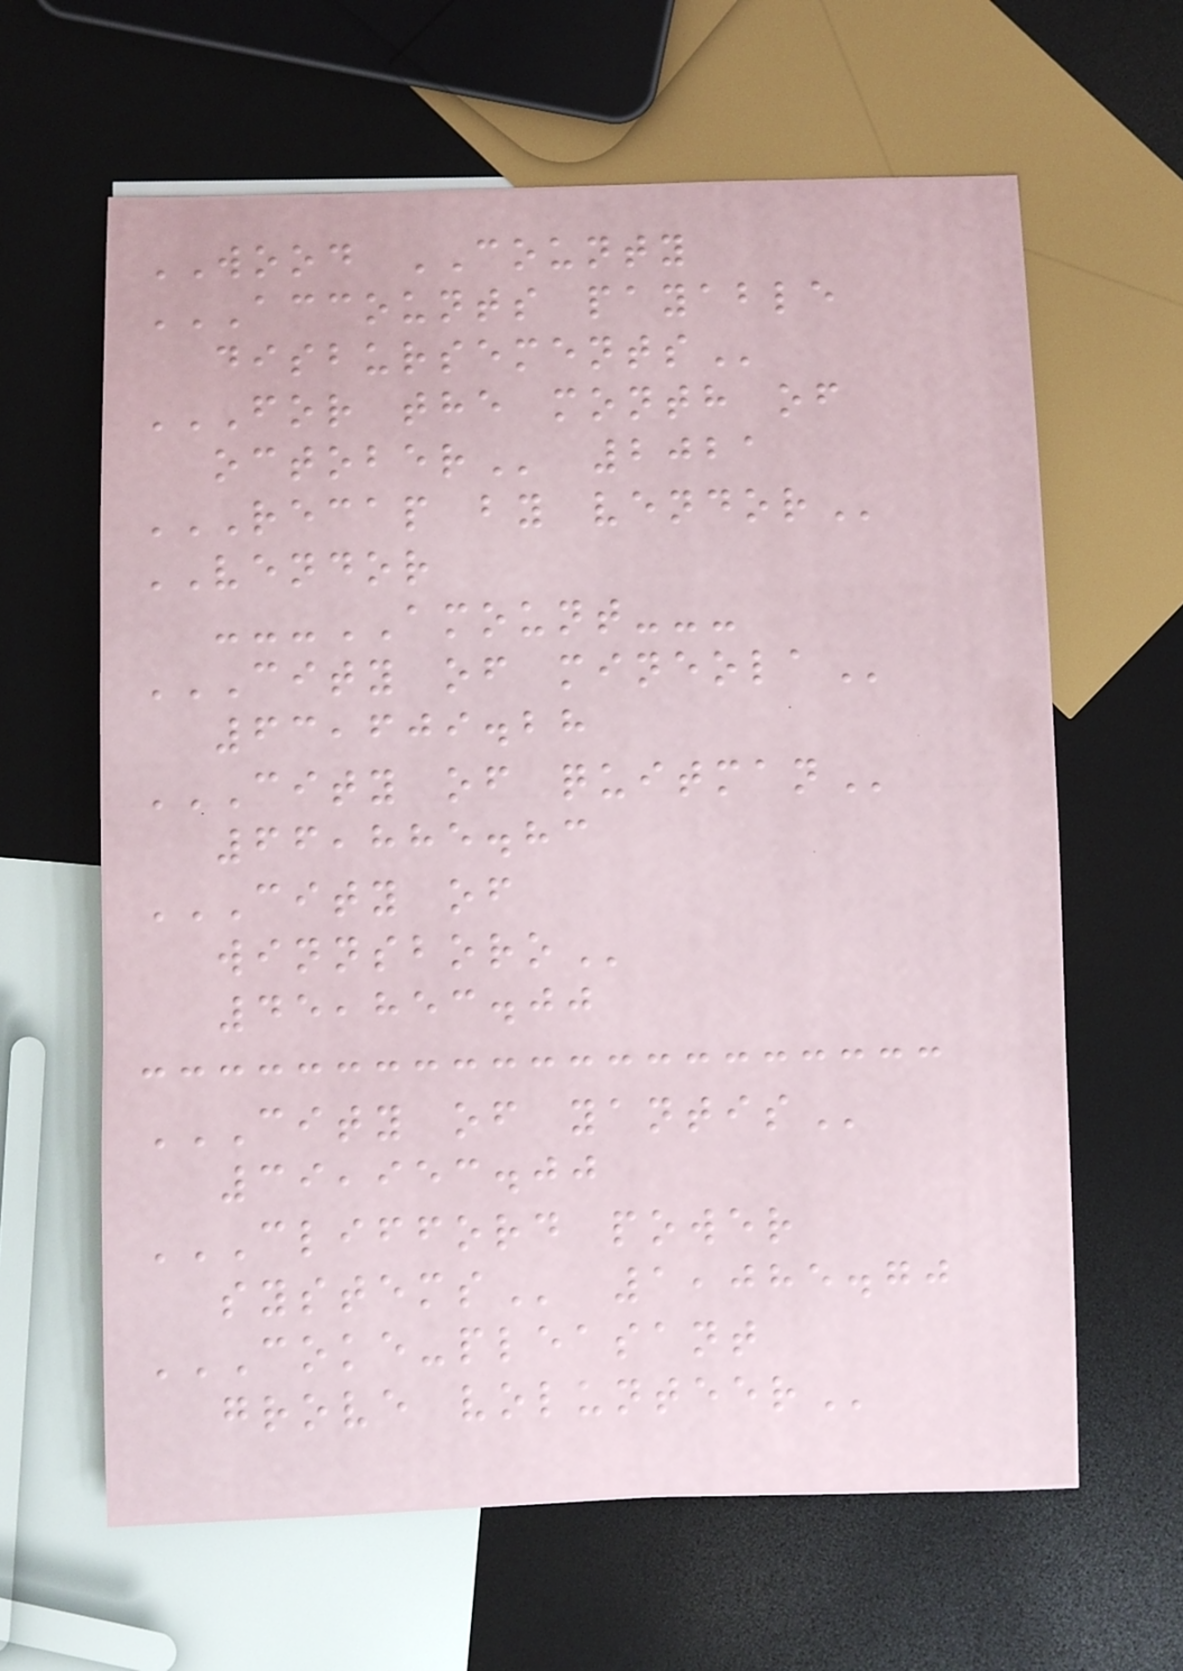WOOD COUNTY
ACCOUNTS PAYABLE
DISBURSEMENTS
FOR THE MONTH OF
OCTOBER 2021
RECAP BY VENDOR
VENDOR
---AMOUNT---
CITY OF MINEOLA
63,609.28
CITY OF QUITMAN
66,885.83
CITY OF
WINNSBORO
45,853.00
CITY OF YANTIS
39,953.00
CLIFFORD POWER
SYSTEMS 1,085.70
COKE-PLEASANT
GROVE VOLUNTEER
